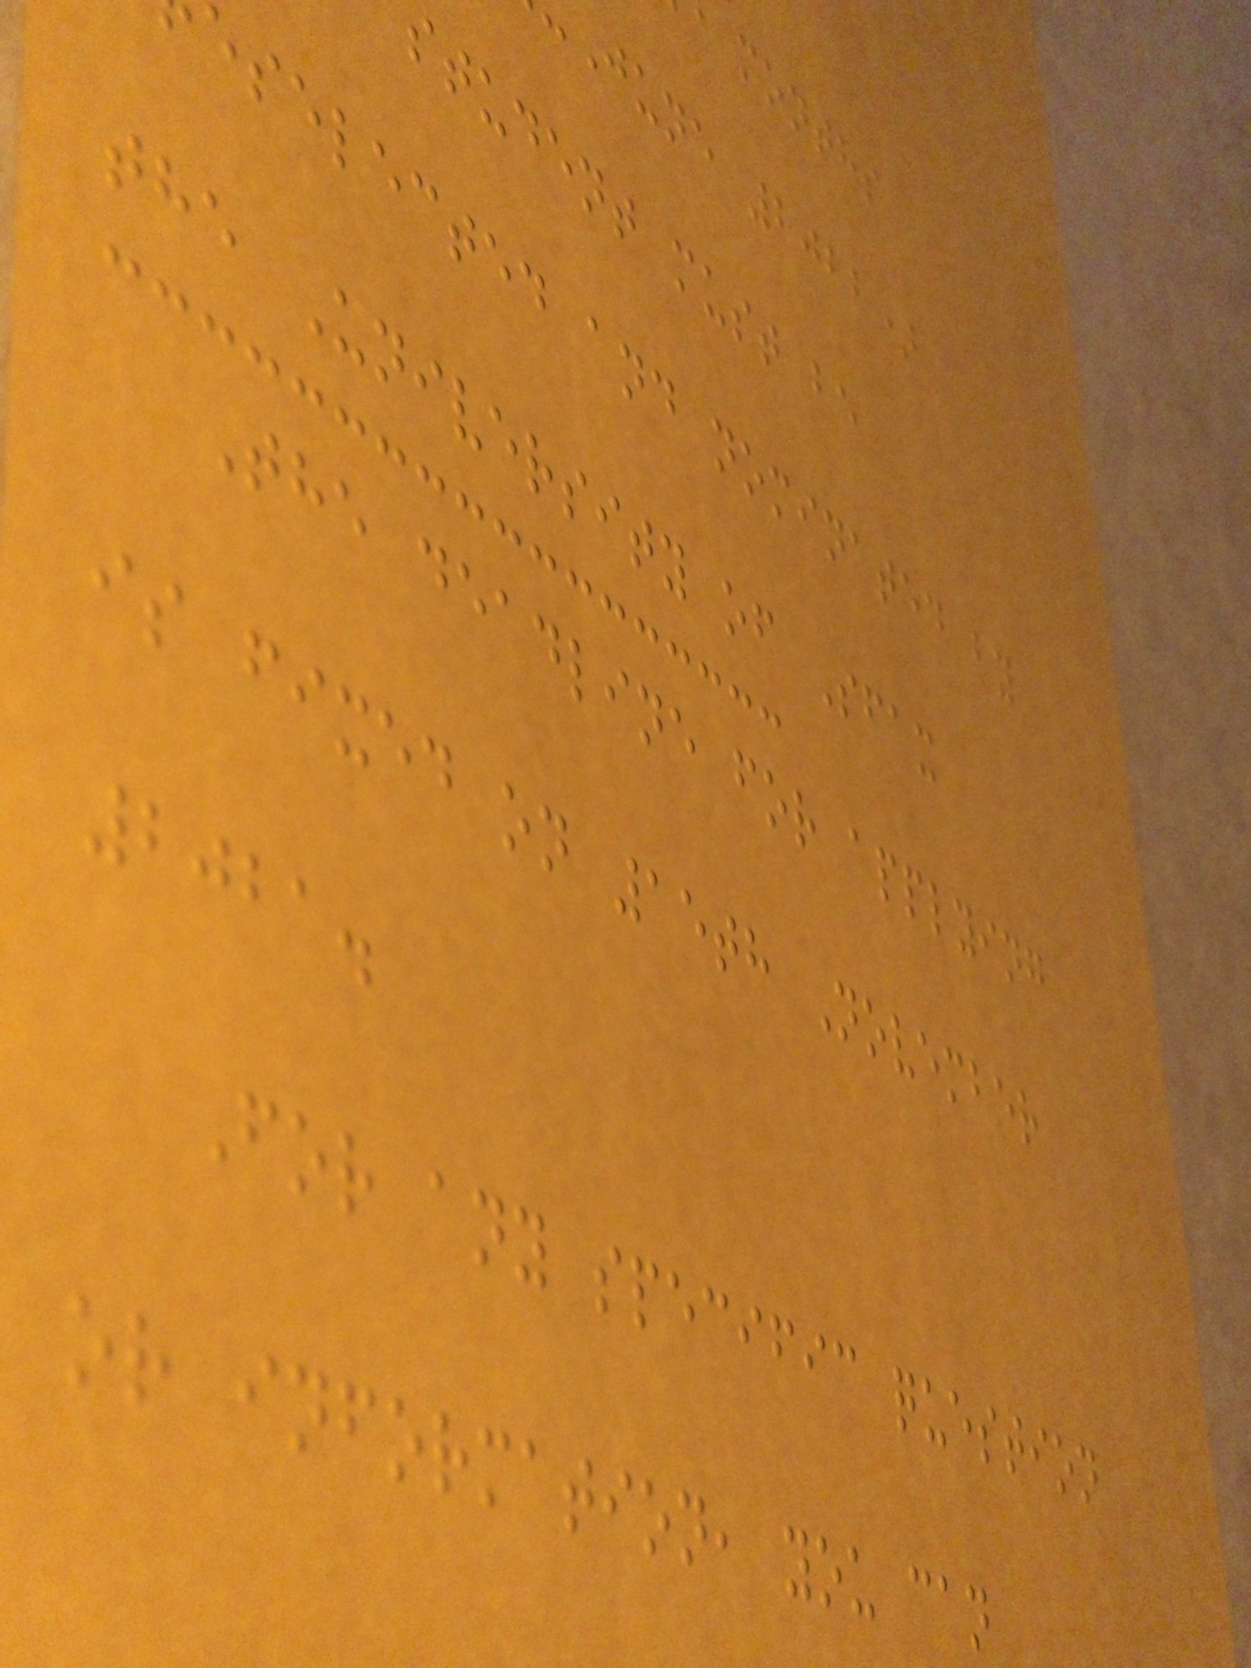months
June 2022)
student must be
eselected and nominated by
the University of Sfax
The deadline for applying
is fixed on 15th November
2021.
For any specific question
or information, you can
